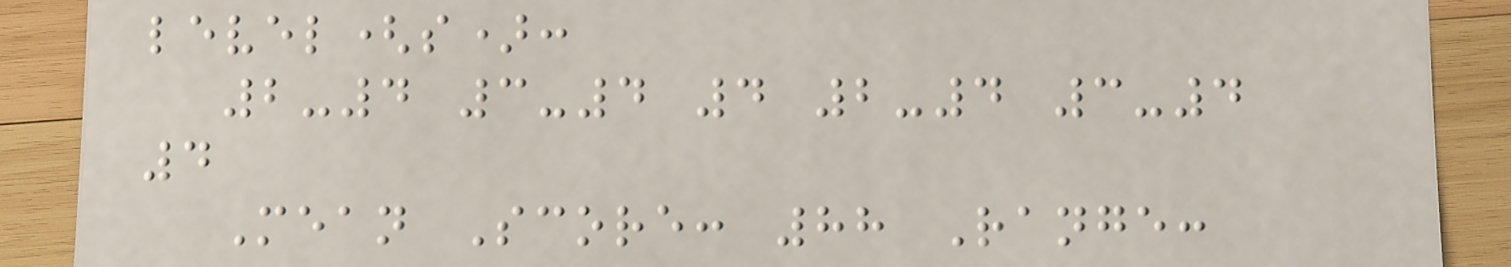level(s):
2-4 3-4 4 2-4 3-4
4
Mean Score: 88 Range:
